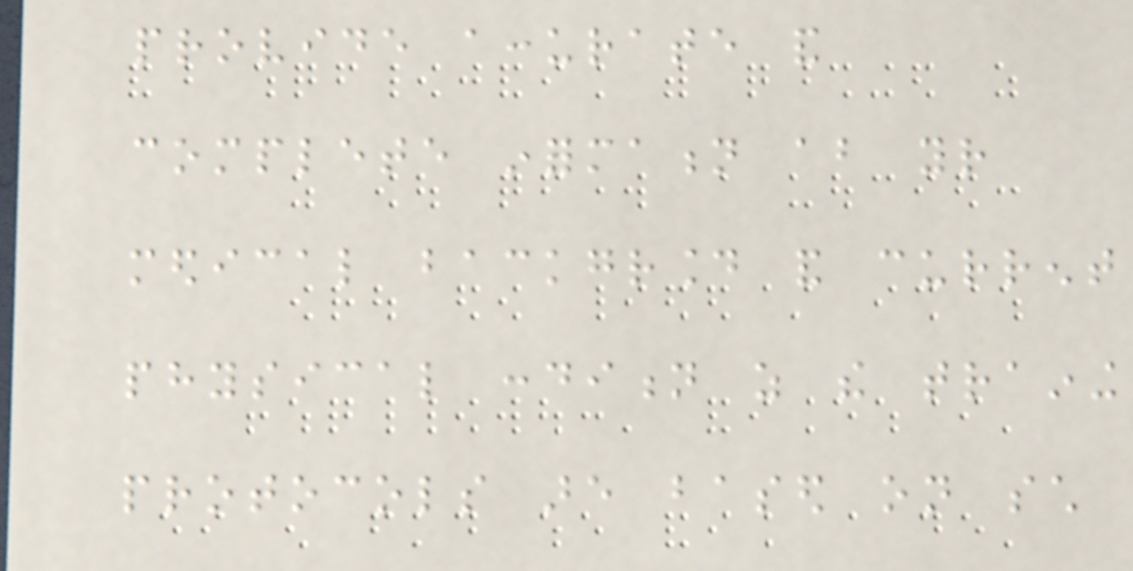provide accurate and
complete information about your
medical background and current
physical condition as the training
protocols are based on such
